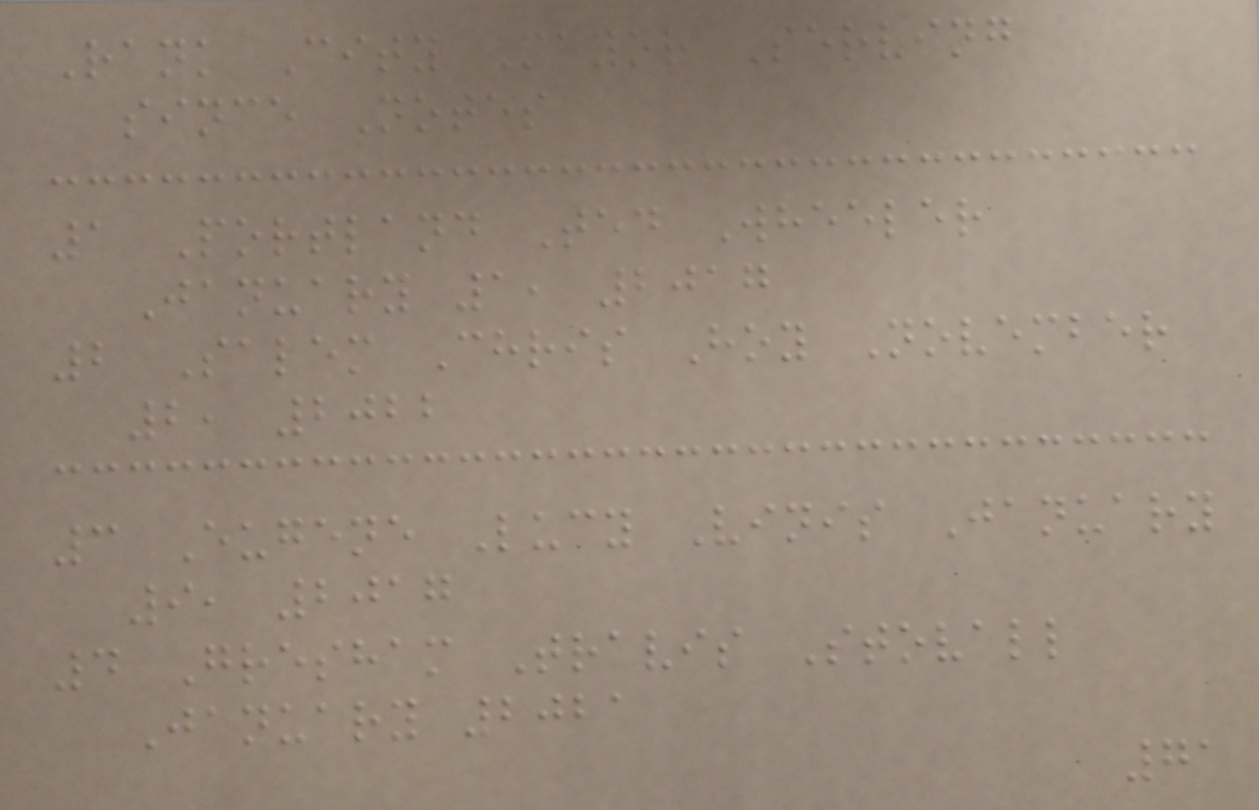Rank City Mayor Serving
since Notes
1 Portland Ted Wheeler
January 1, 2017
2 Salem Chris Hoy November
2, 2022
3 Eugene Lucy Vinis January
9, 2017
4 Gresham Travis Stovall
January 2021
71
